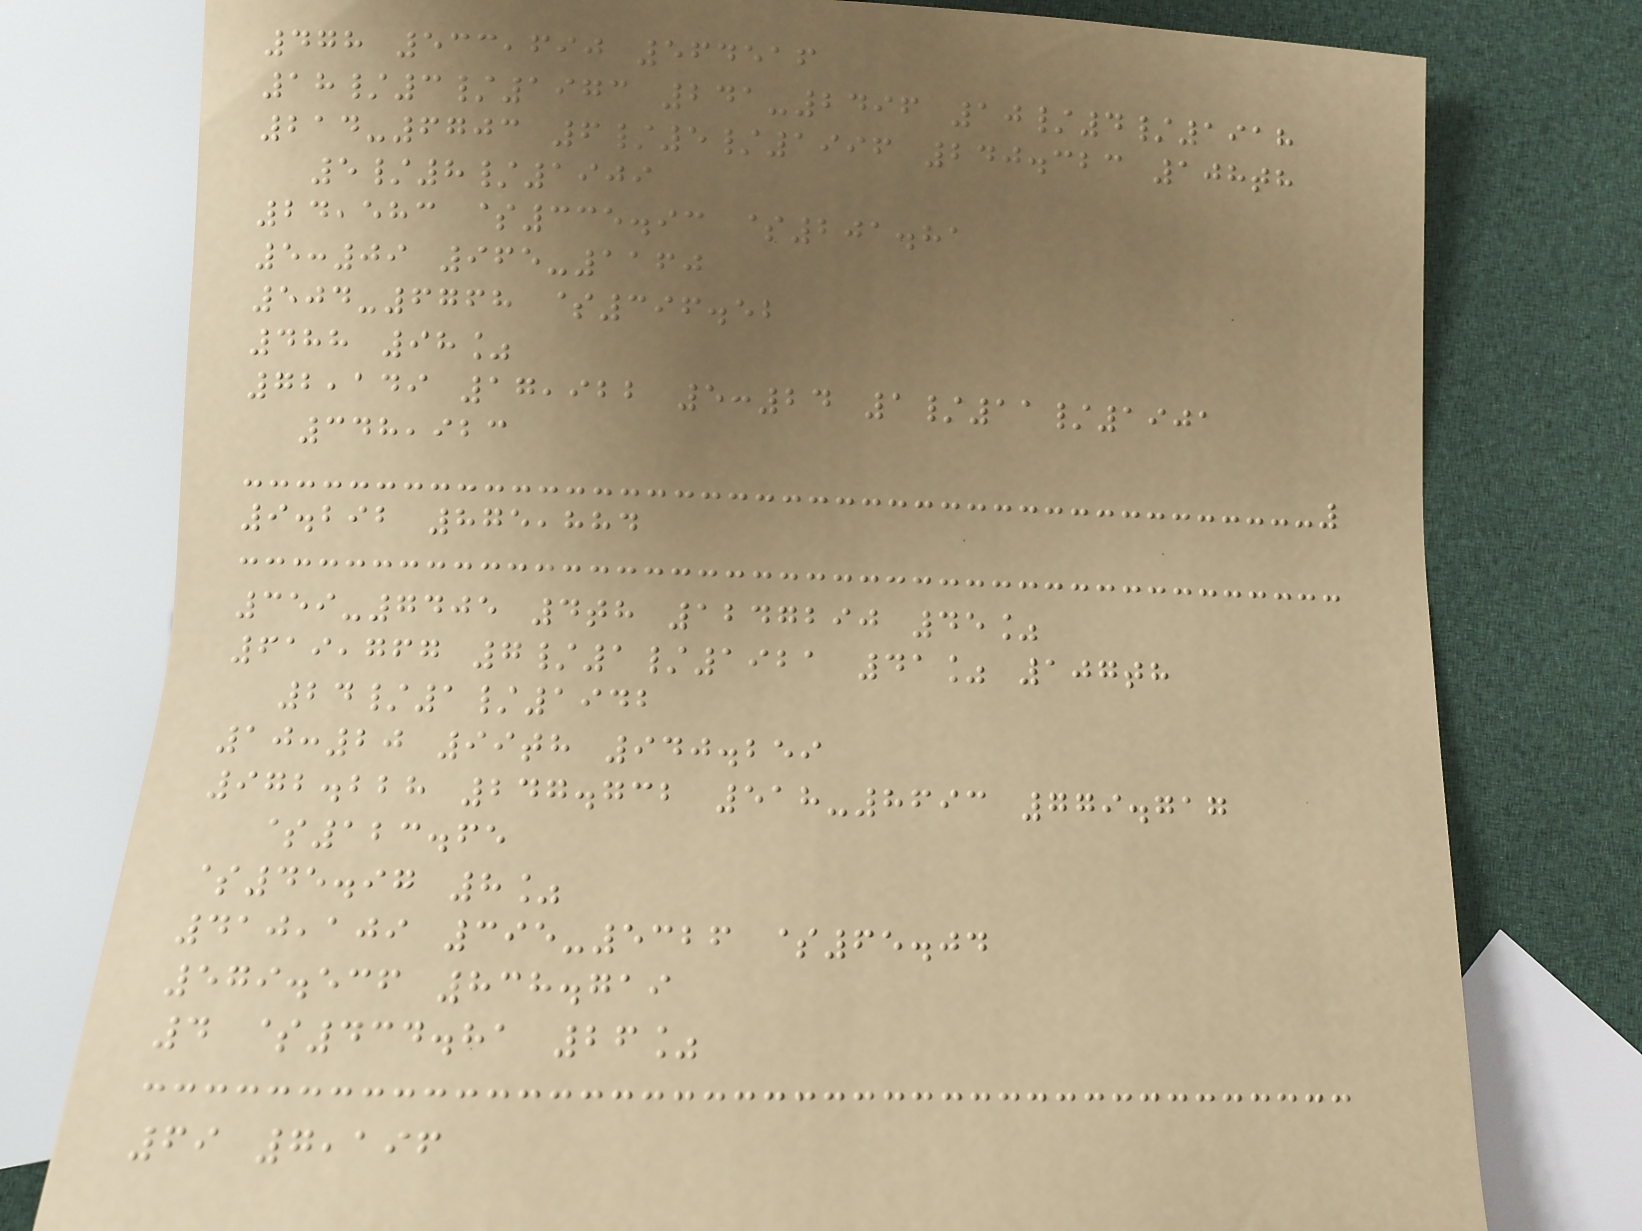478 533,690 564516
18/3/1973 241-2496 10/4/1918
214-6703 6/5/1996 240.323 108th
5/8/1909
24,583 $335.93 $201.81
5:09 965-1160
504-6768 $396.52
488 98%
72,149 17,922 5:24 1/11/1901
348,923
9.292 875,884
359-7405 4th 1247290 45%
619,767 7/1/1921 41% 107th
24/1/1942
10:20 99th 940.259
972.228 247.732 518-8693 779.717
$123.65
$45.97 8%
410,109 395-5326 $65.04
579.536 838.719
4 $434.81 26%
69 7,196
